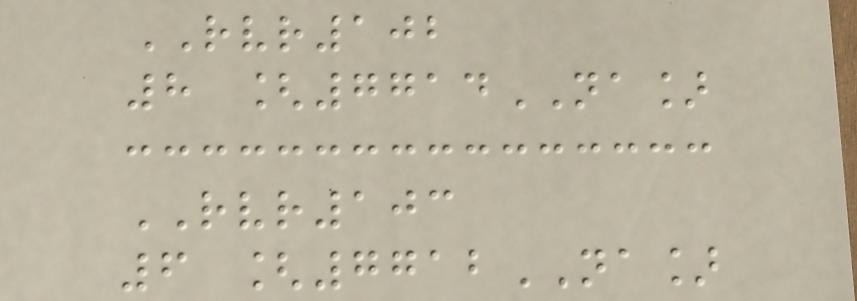RVR102
8 [7714NA]
RVR103
6 [7712NA]
